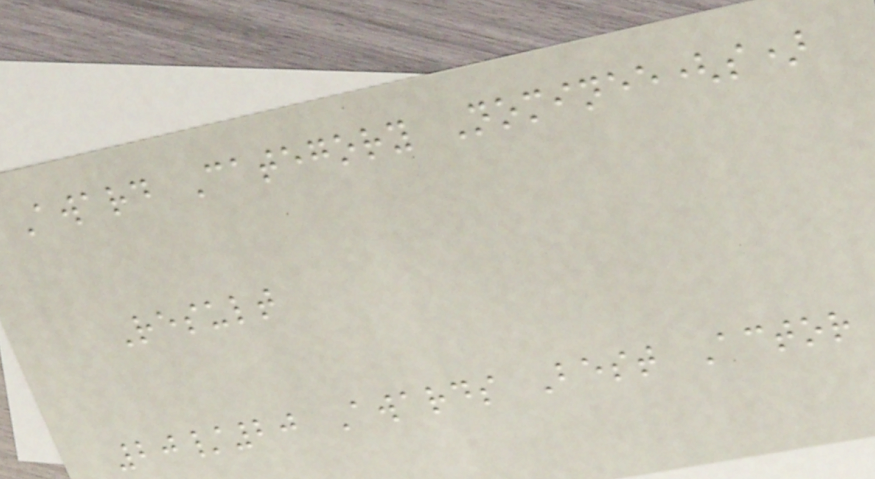Award Category Nominee(s)
Result
20/20 Awards Best Actor
